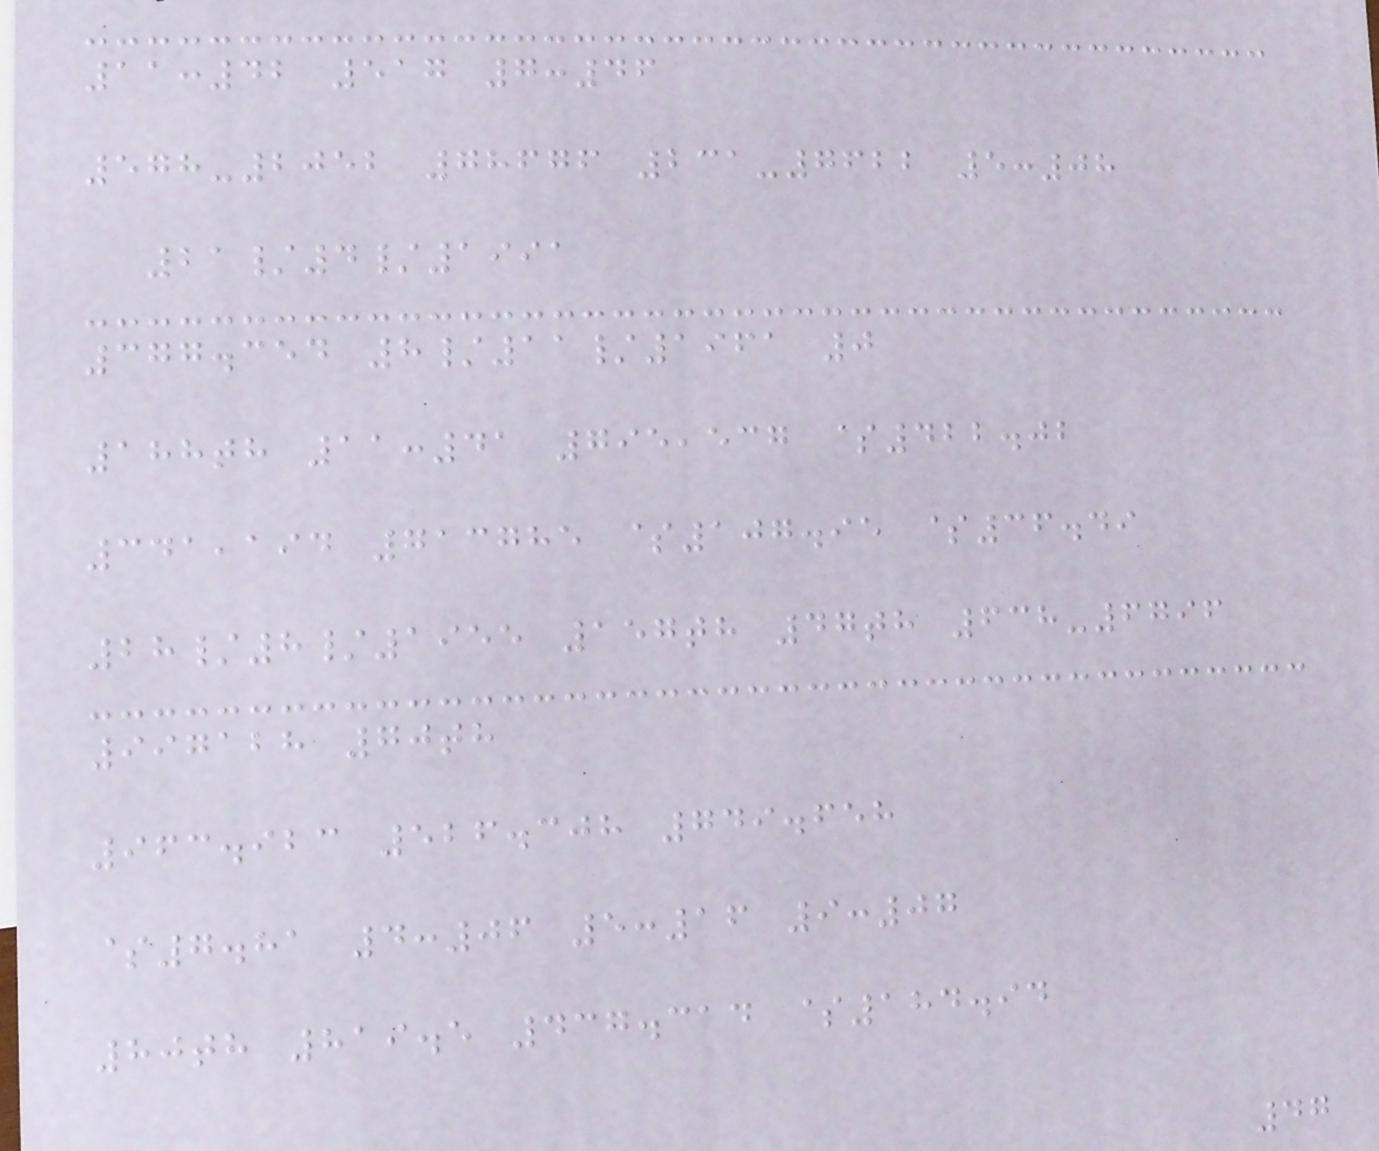11:42 517 7:46
578-2052 78676 231-7622 5:08
21/4/1991
377.354 8/11/1961 0
188th 11:41 795,537 $422.02
341,194 713785 $107.95 $36.49
28/8/1955 157th 47th 638-6796
997128 70th
963.923 526.308 749.658
$7.81 4:06 5:16 9:07
80th 819.5 437.314 $184.94
47
